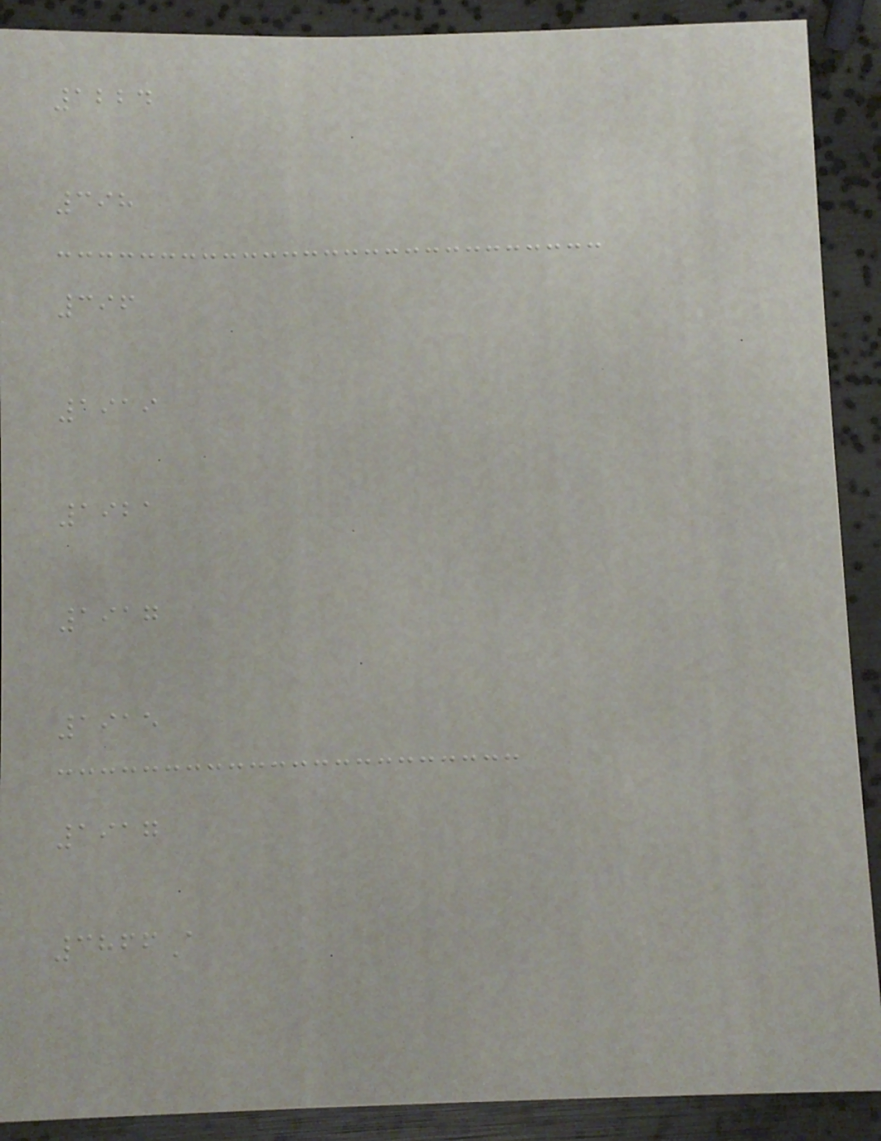1224
398
396
1919
1921
1917
1915
1917
3866A
